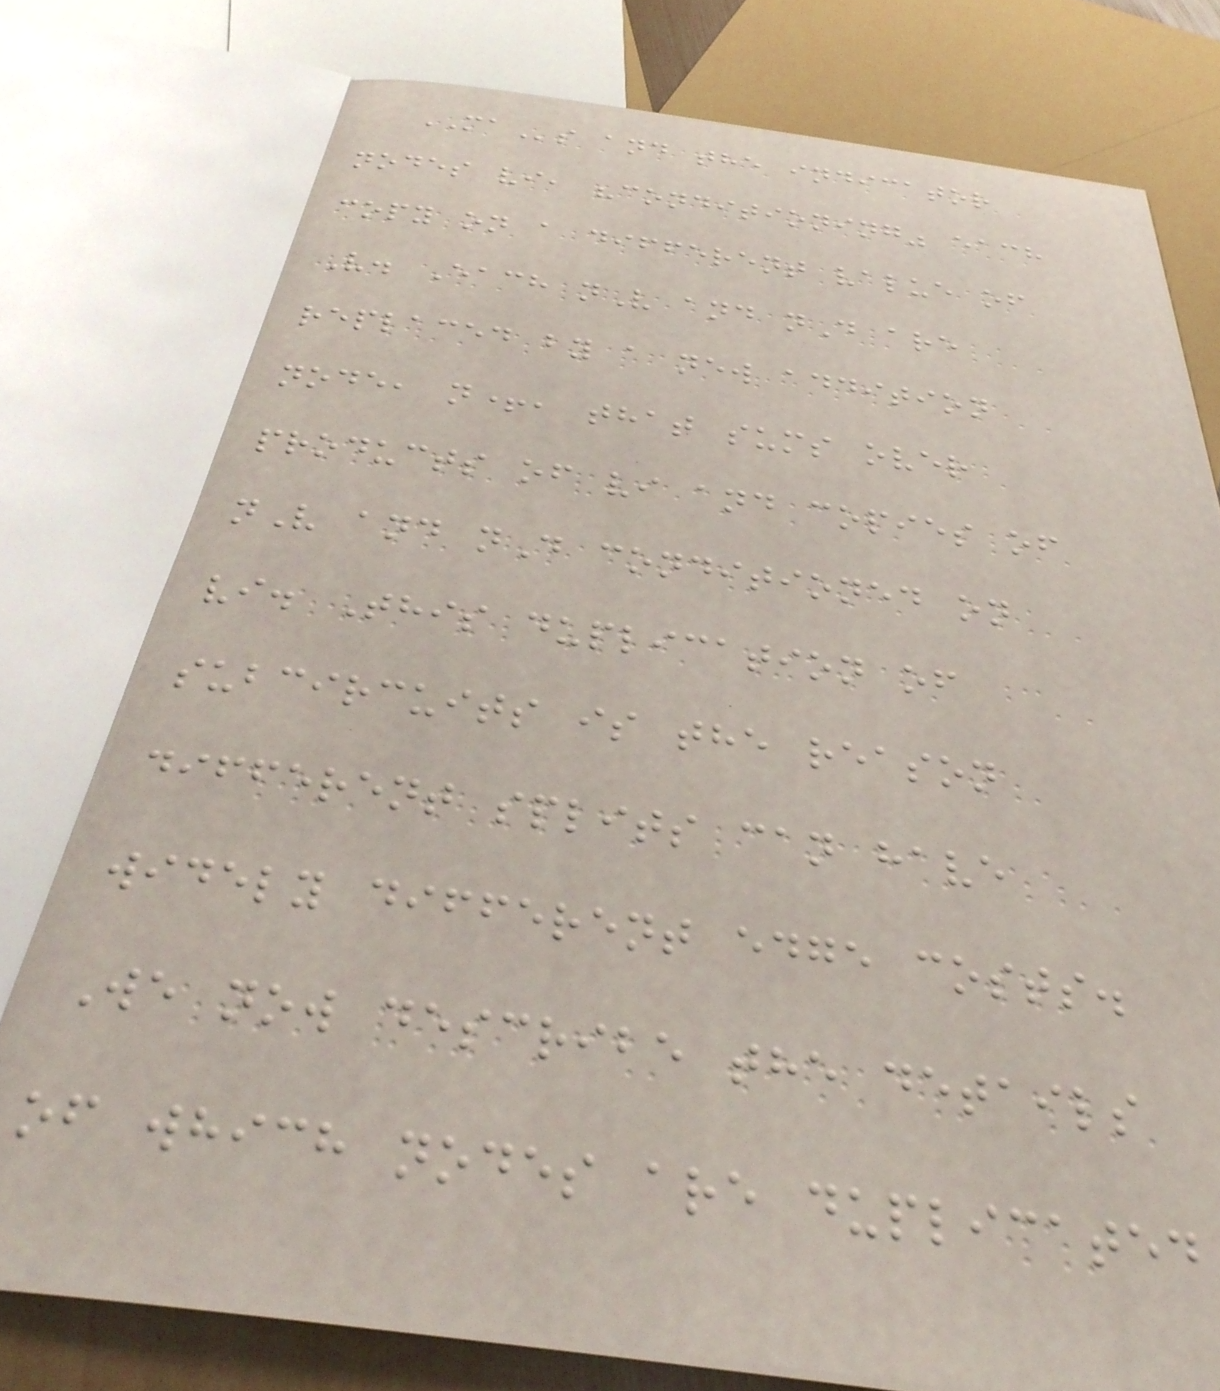MAs and the indicator
nodes vi, "conditioning" each
copy on a different value of
V. Each nV and nD are
replaced by a new addition
node, n+, that sums over
products of vi and copies of
nV and nD conditioned on
vi. This duplication of
subcircuits is the reason
different splits can have
widely different edge costs.
We now describe the details
of which nodes are duplicated
